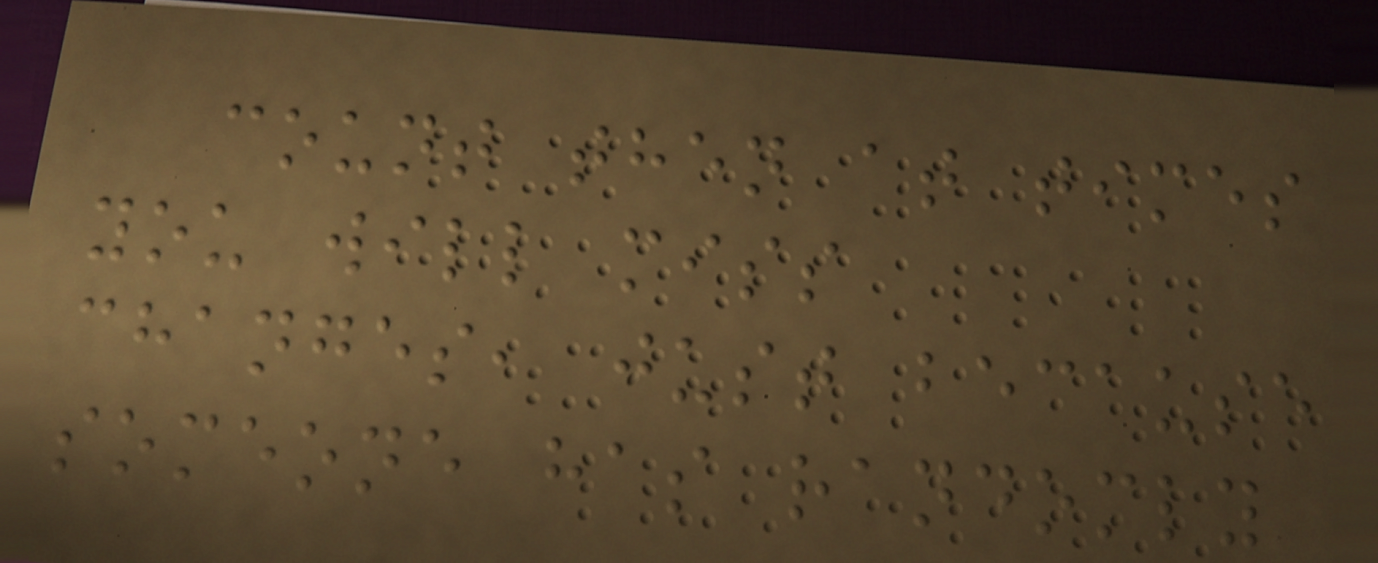count then at times
you will miss
changes, just because
someone has randomly
